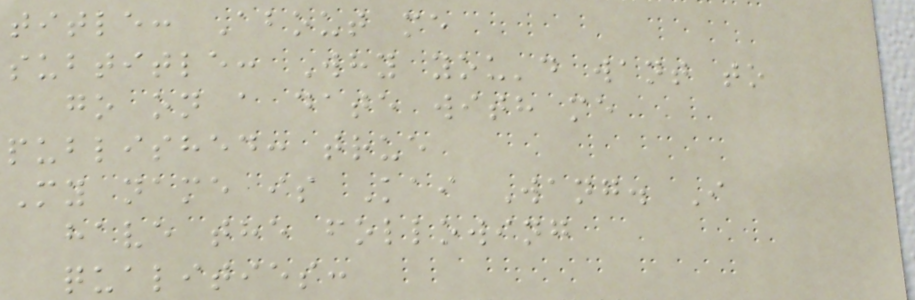title: About me
subtitle: Why you'd want to
go on a date with me
published: true
My name is Kai Wang. I
have the following
qualities:
